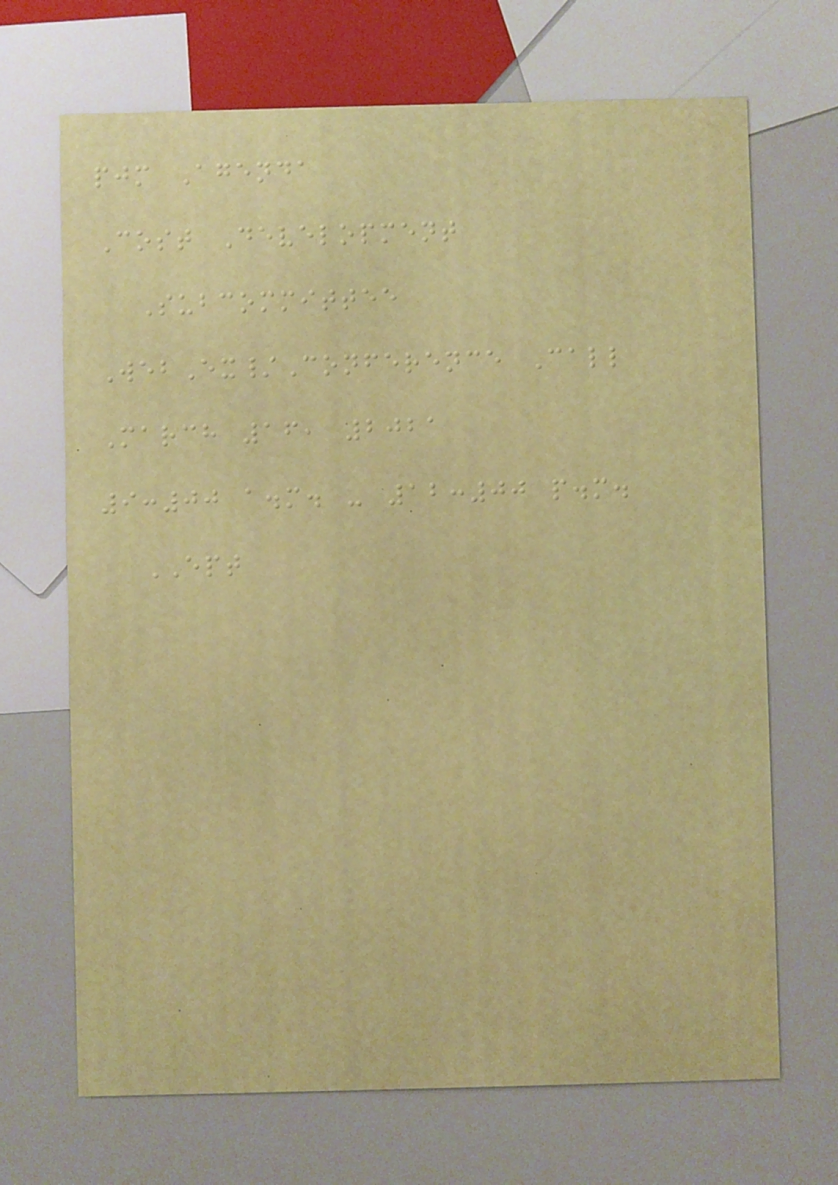pjm Agenda
Cost Development
Subcommittee
WebEx/Conference Call
March 16, 2021
9:00 a.m. - 12:00 p.m.
EPT
